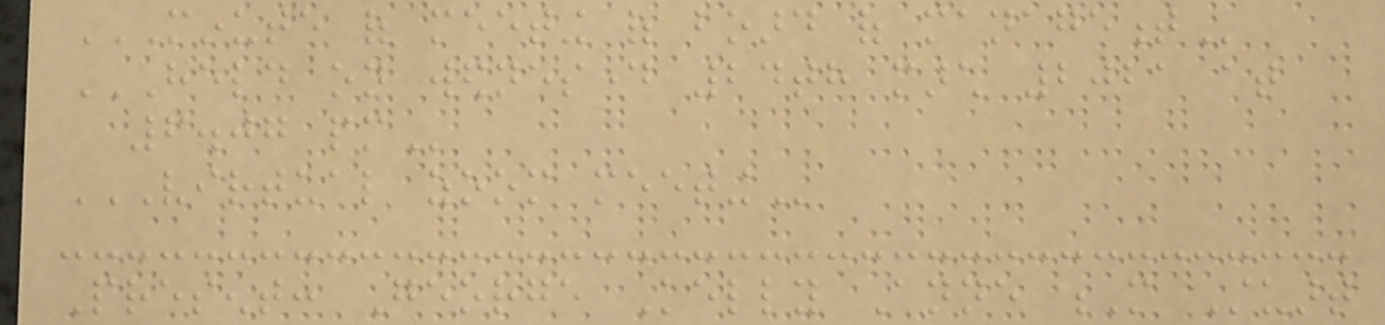MINUTE OF MEETING OF BOARD OF MANAGEMENT
HELD ON WEDNESDAY 24TH MARCH 2021 AT
6.07 PM
VIRTUAL ZOOM MEETING
Present: George Kelly Anne M Stuart
